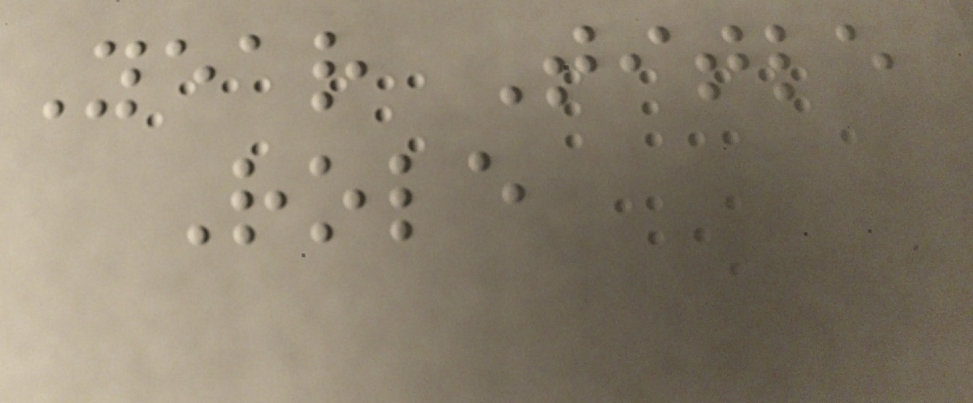Year Title
Role
